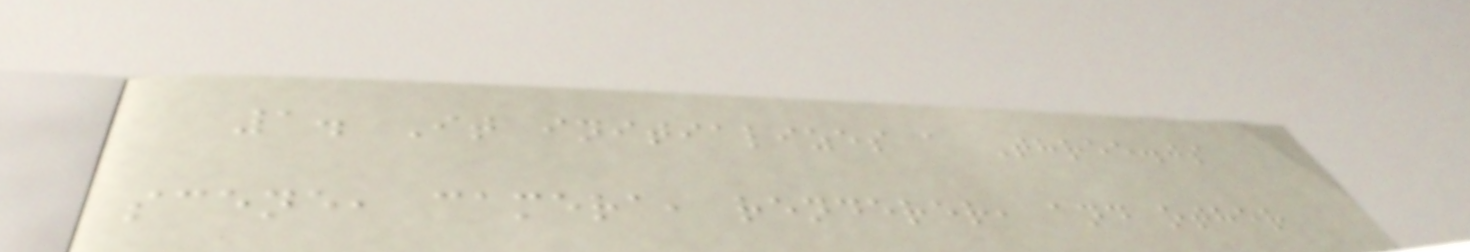1. It initializes a Three.js
scene, camera, renderer, and other
